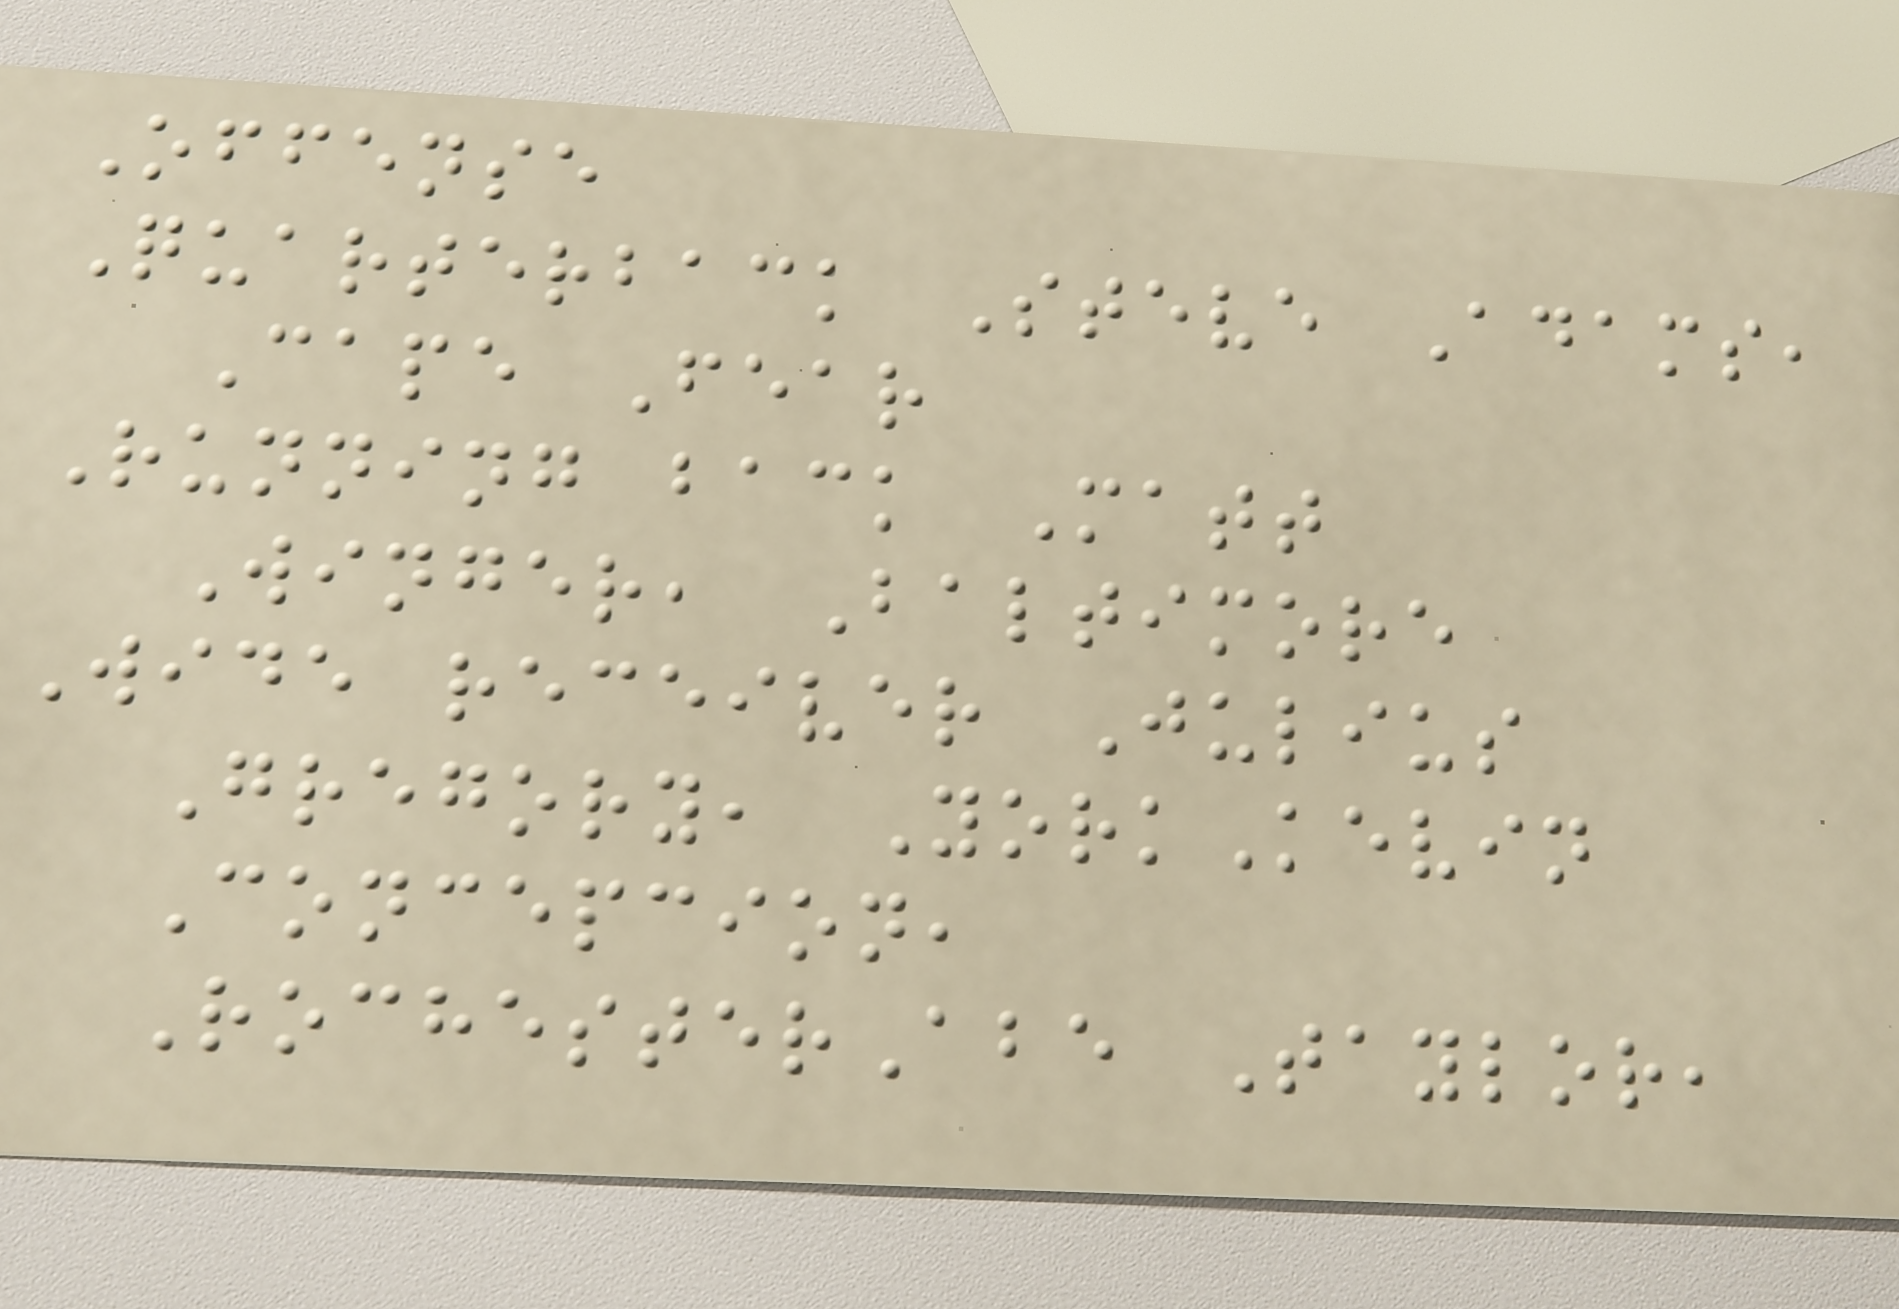Offense
Quarterback Steve Adams,
Cape Fear
Running back Matt
Winger, Baltimore
Wide receiver Julius
Gregory, YorkKevin
Concepcion,
RochesterAbe Taylor,
